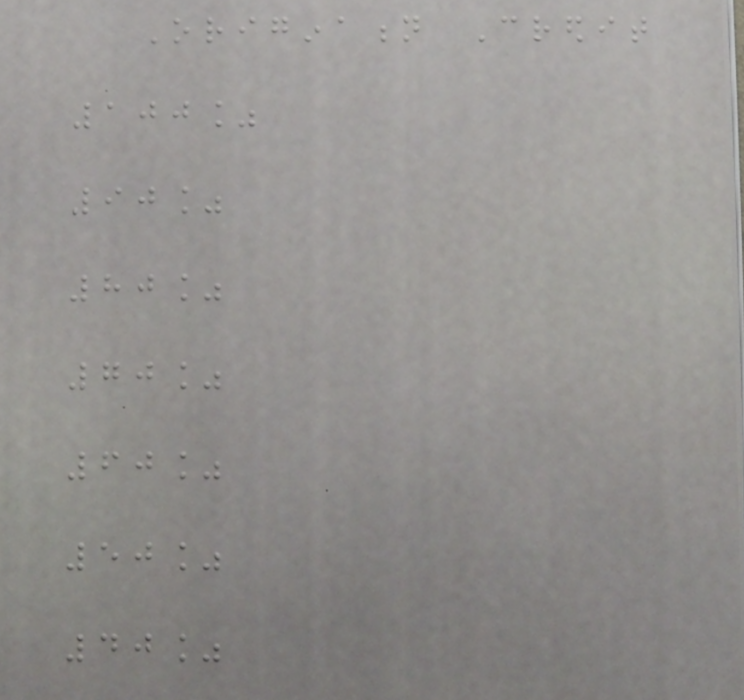Origination Credit
100%
90%
80%
70%
60%
50%
40%
